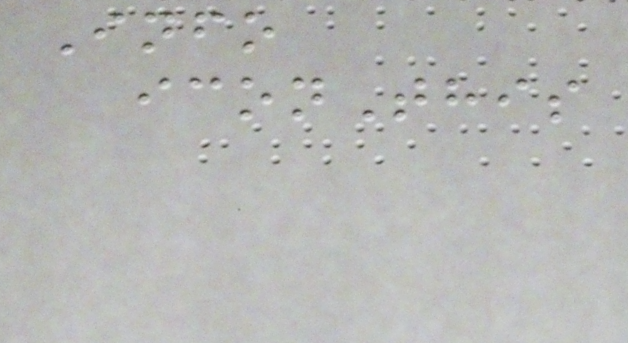Info
iconThis
